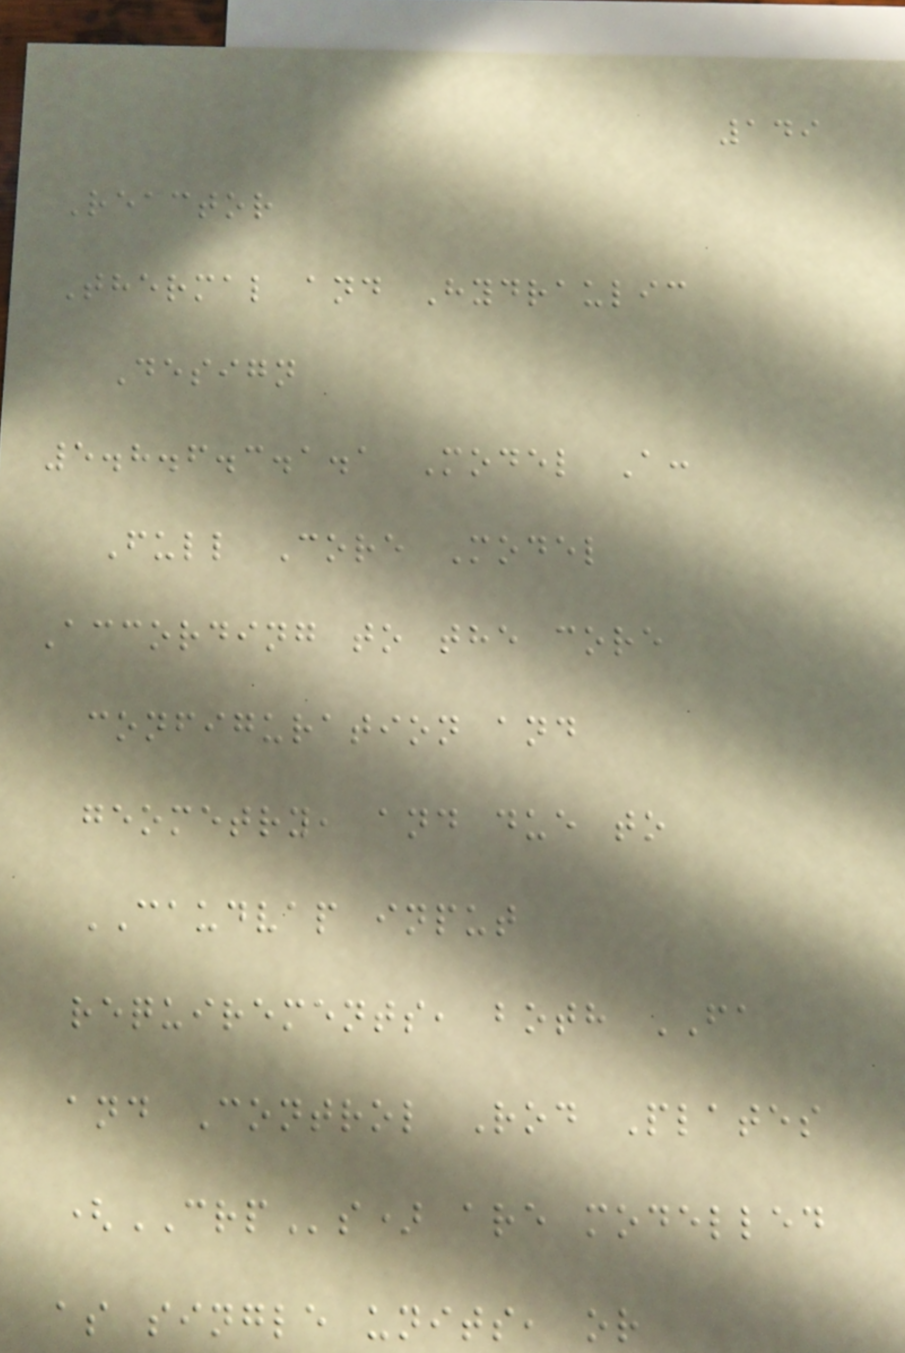149
Reactor
Thermal and Hydraulic
Design
5.8.6.3.1.1 Model A:
Full Core Model
According to the core
configuration and
geometry, and due to
CAUDVAP input
requirements, both FA
and Control Rod Plates
(CRPs) are modelled
as single units, or
